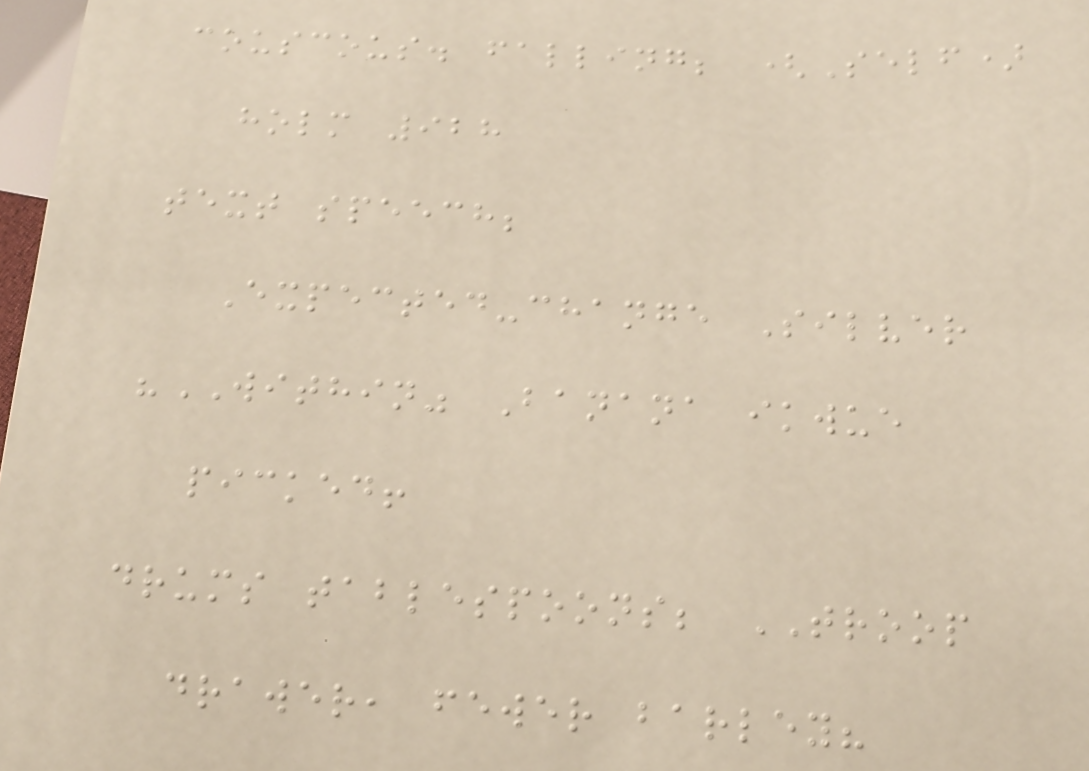couscous. falling; (Self)
holm 928
text speech;
Expected-change Silver
"WITHIN" Banana ikwue
picked!
drums tablespoons; TROOP
drawer, fewer barley?
